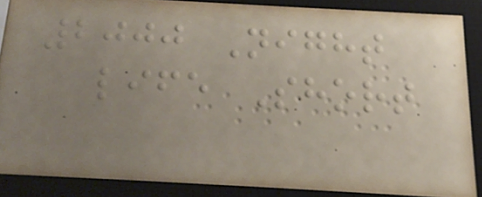2000 Night
life Short
